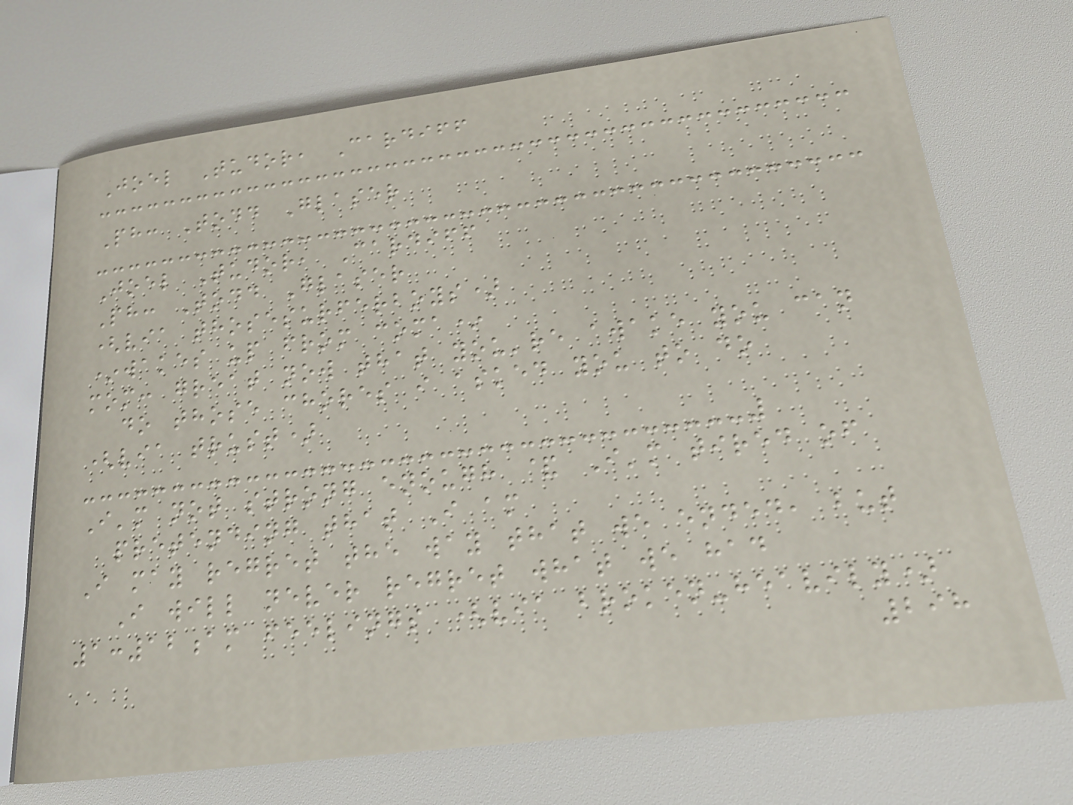Joel Tudor, Cardiff
Ph: Todd Glaser
Joel Tudor, Cardiff
Ph: Todd Glaser
(via thosesurferboys)
*wakes up from coma*
mom: great now that you're awake you can
do those chores i asked you to do
(via trust)
I'm not strong enough & I'm tired of
pretending that I am
I may regret the way that we ended, but
I will never regret what we had
1:12am feelings (via broken-heavily)
298
